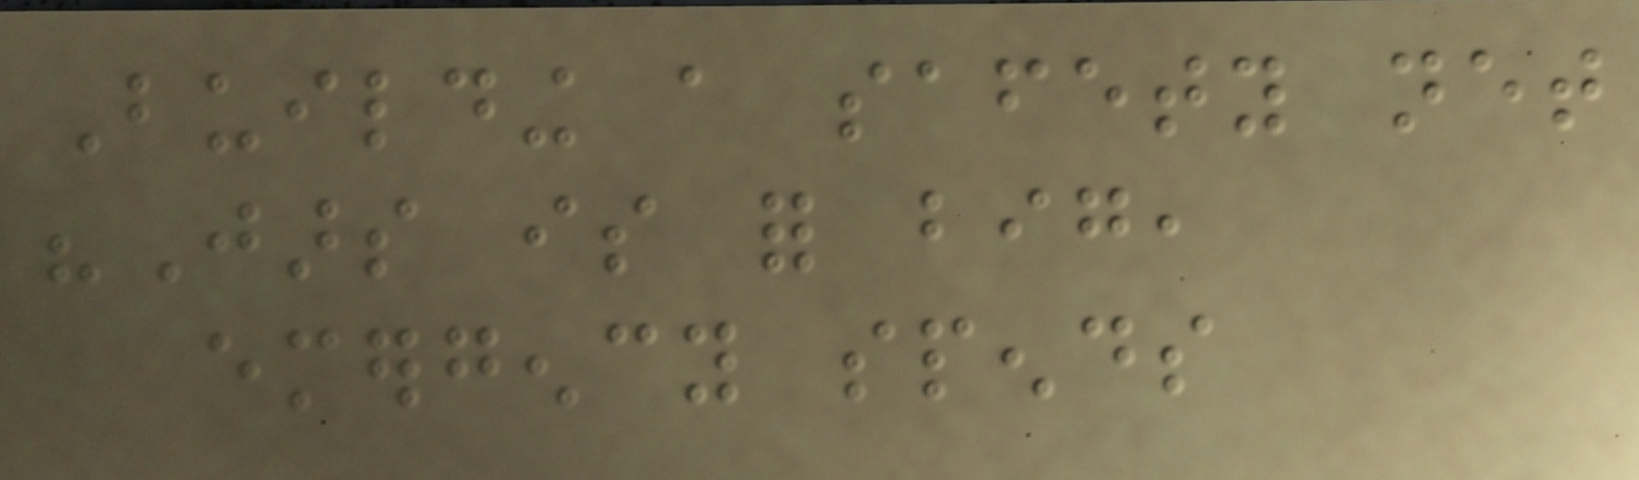Building a safety net
"Jars is for big,
emergency spends
